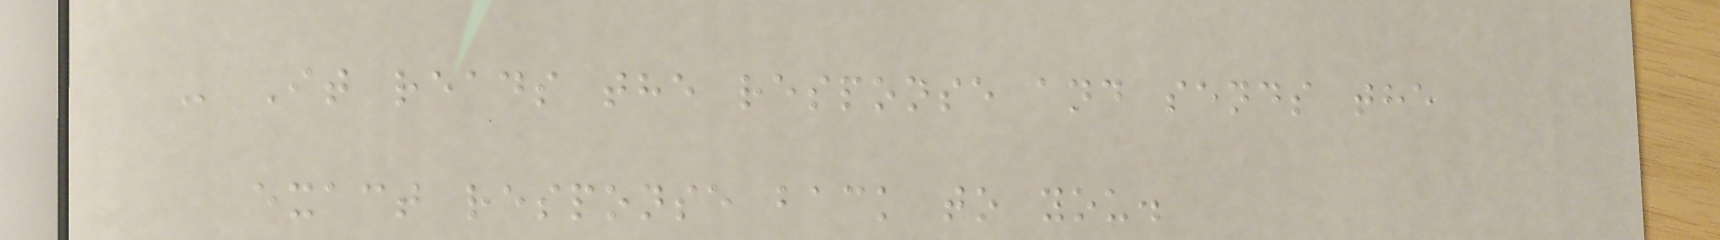- It reads the response and sends the
exact response back to you.
